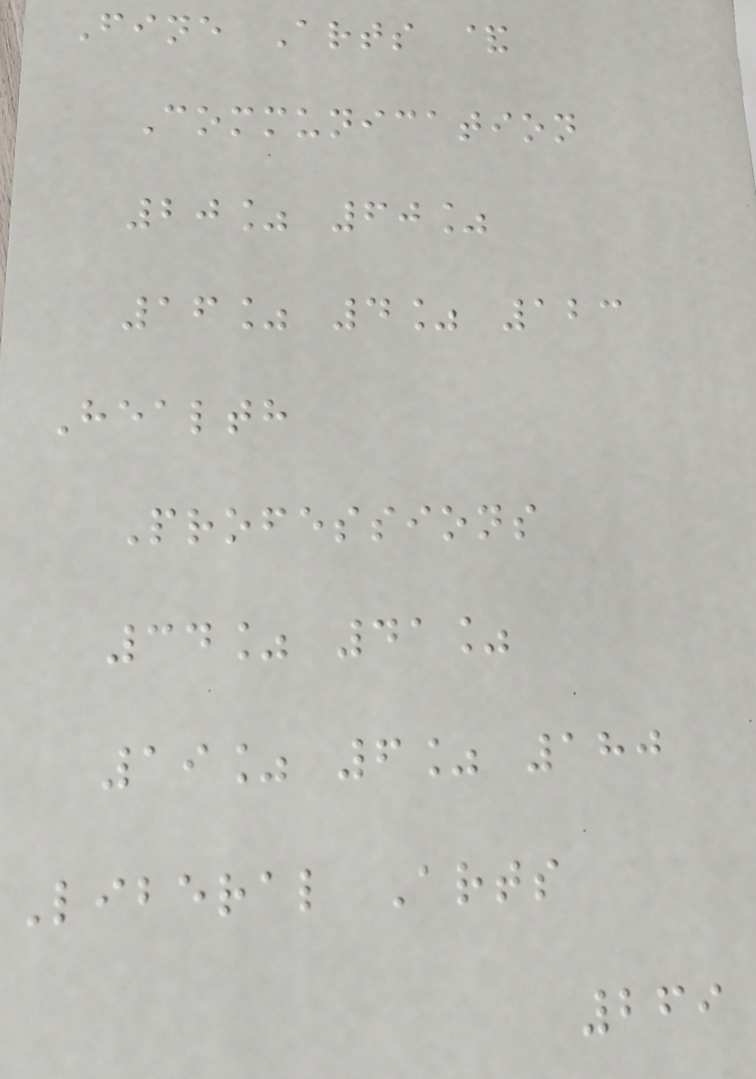Fine Arts &
Communication
20% 60%
16% 4% 123
Health
Professions
34% 41%
19% 6% 180
Liberal Arts
269
